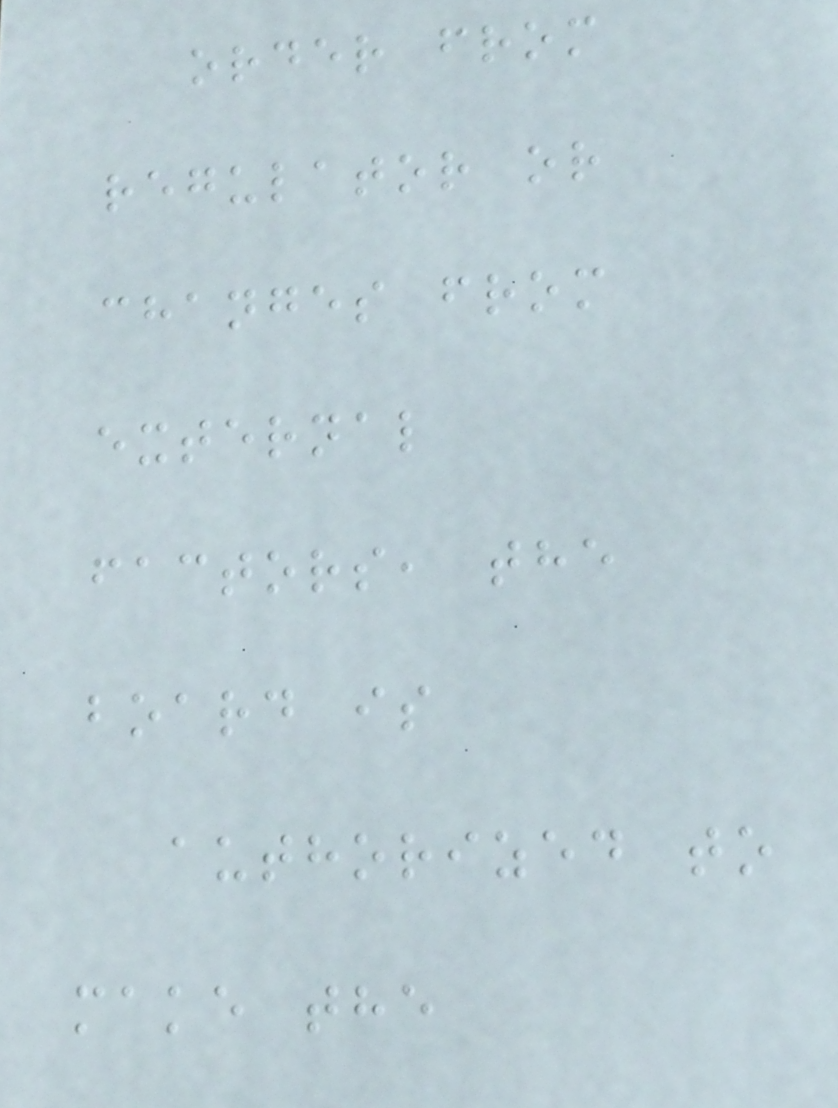order from
regulator or
changes from
external
factors, the
board is
authorized to
make the
